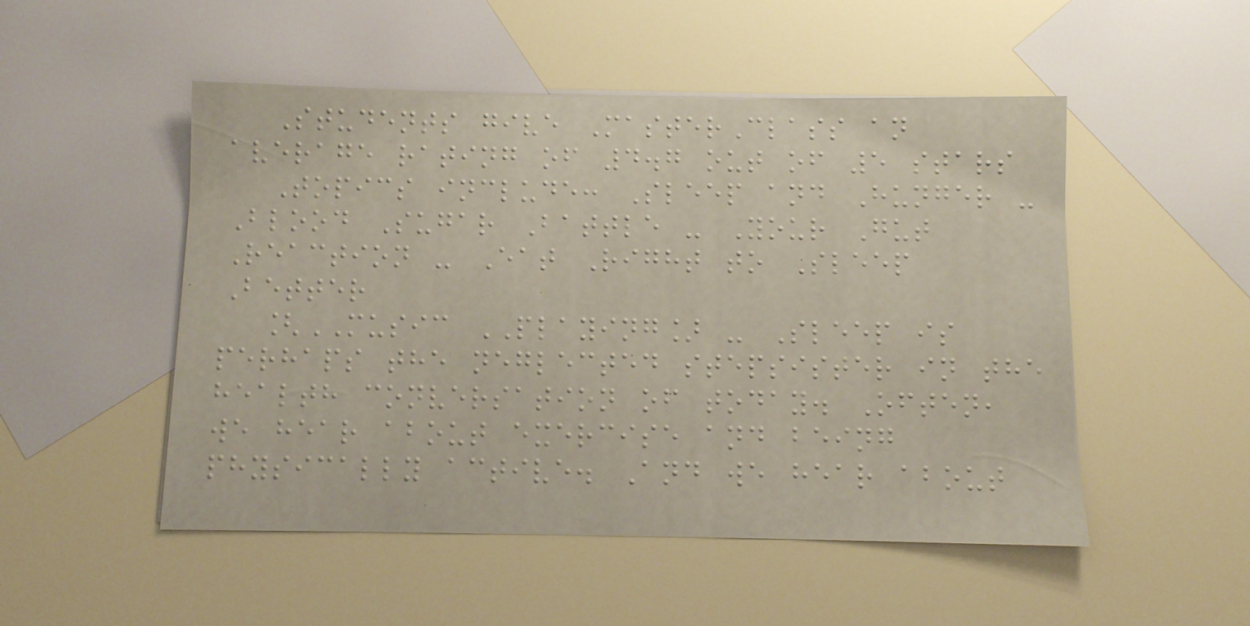Students give MasterClass an
average rating of 4.7 out of 5 stars
Topics include: Sleep and Hunger -
Blood Sugar Battle - Your Gut
Reaction - Eat Right to Sleep
Better
[MUSIC PLAYING] - Sleep is
perhaps the neglected stepsister in the
health conversation of today. Often,
we hear about exercise and being
physically active. And we hear about
